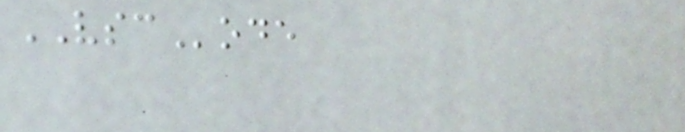VSCode
